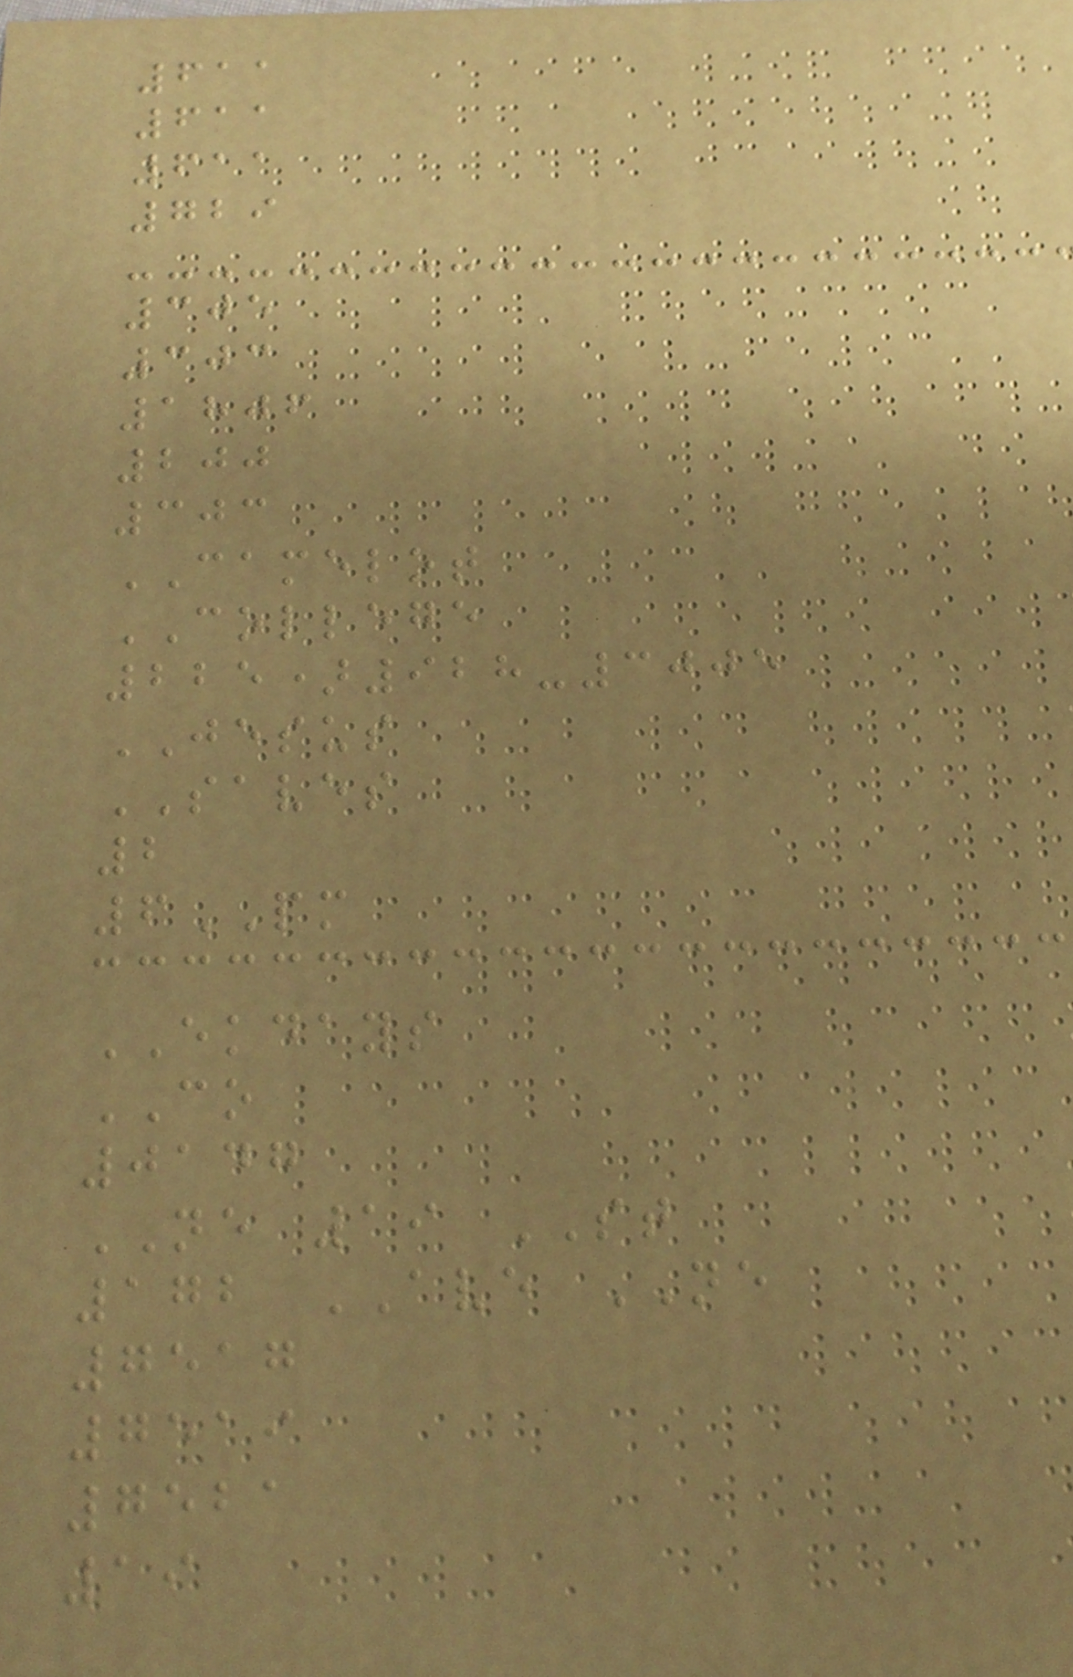611
611
611
729
305
303
1806
200
303
CAMELOT
COLLEGE
225)928-3005
JESUS
SAVES
2
6PM
EKDAYS
CO
0147
NE 19 ST
172 AVE NE
7517
7519
7521
19
